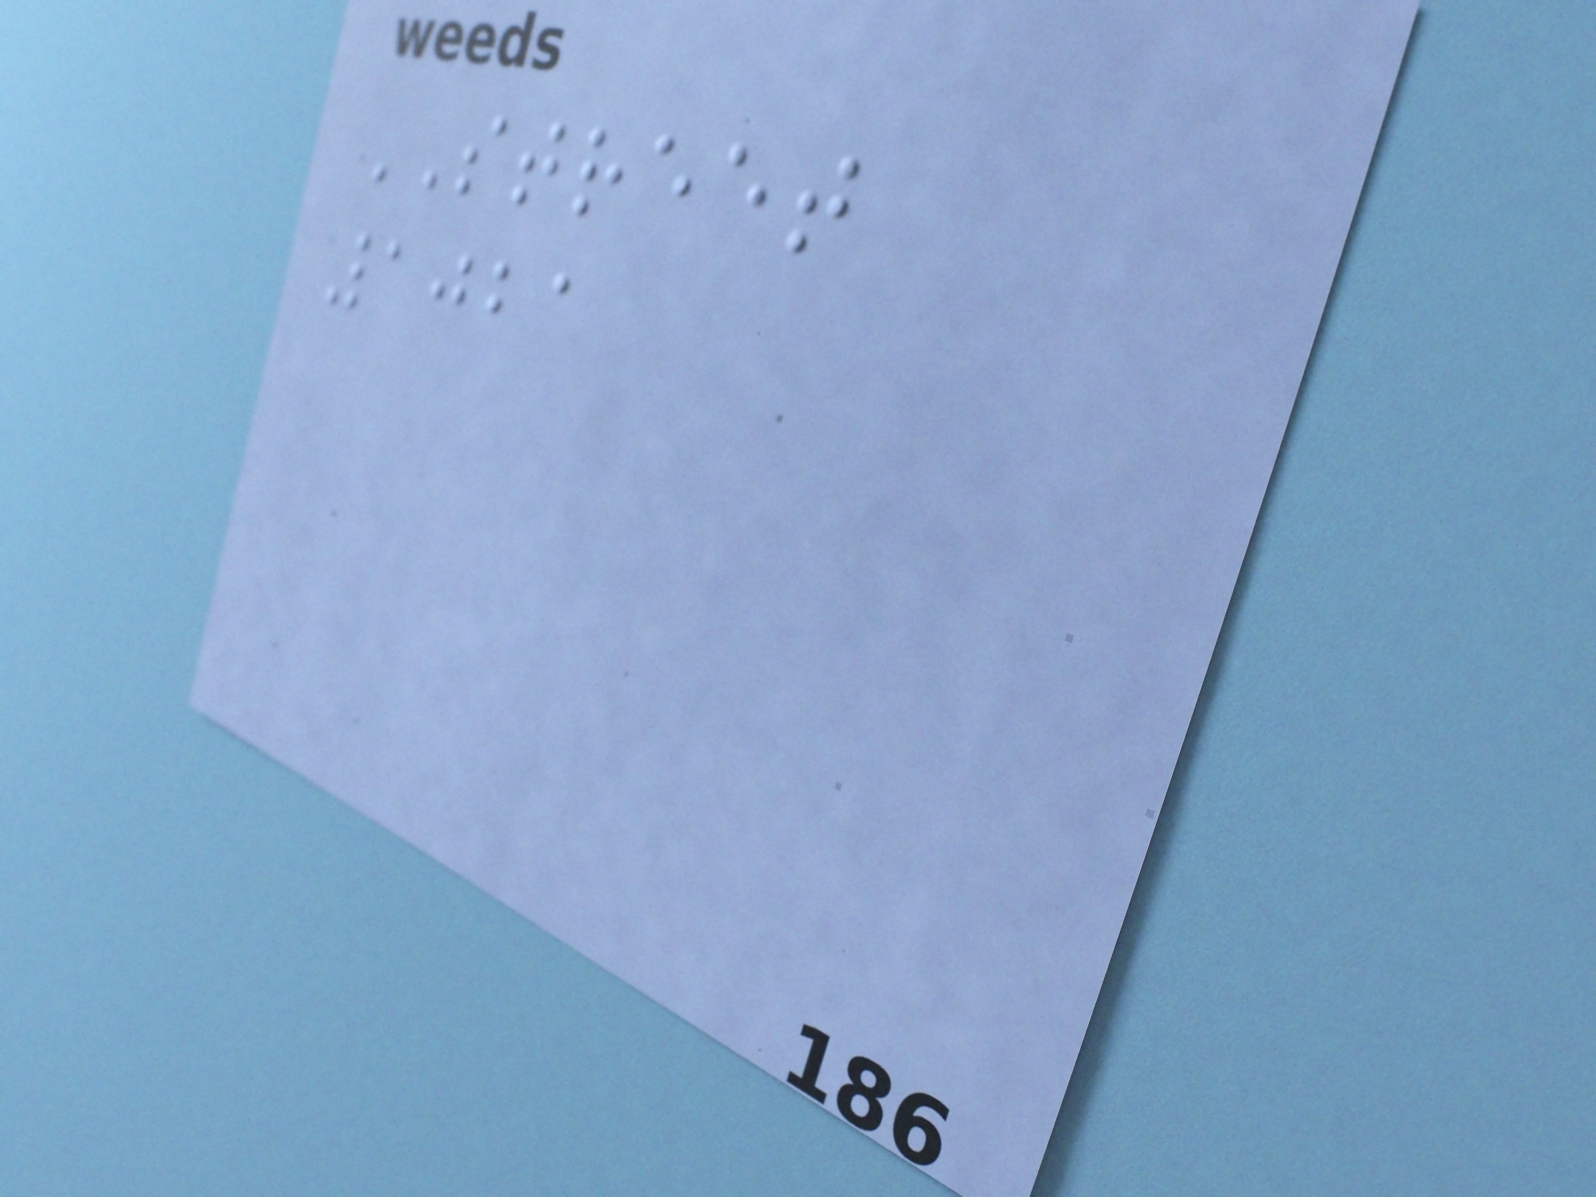STREET
1021
